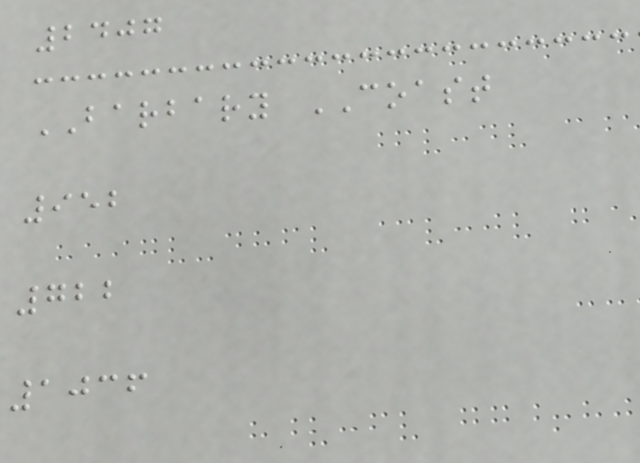2407
BARBARY COAST
952
722
1036
